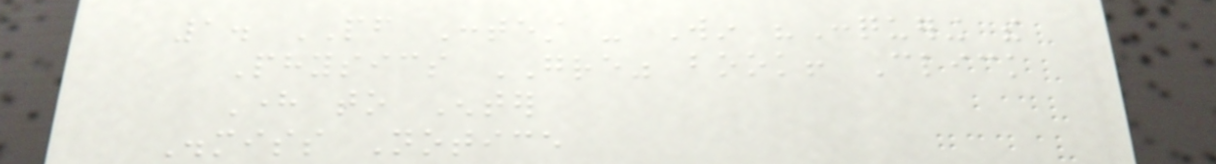1. PF Contest - Win "Conquering the
Physics GRE" book! Click
Here to Enter
Dismiss Notice
